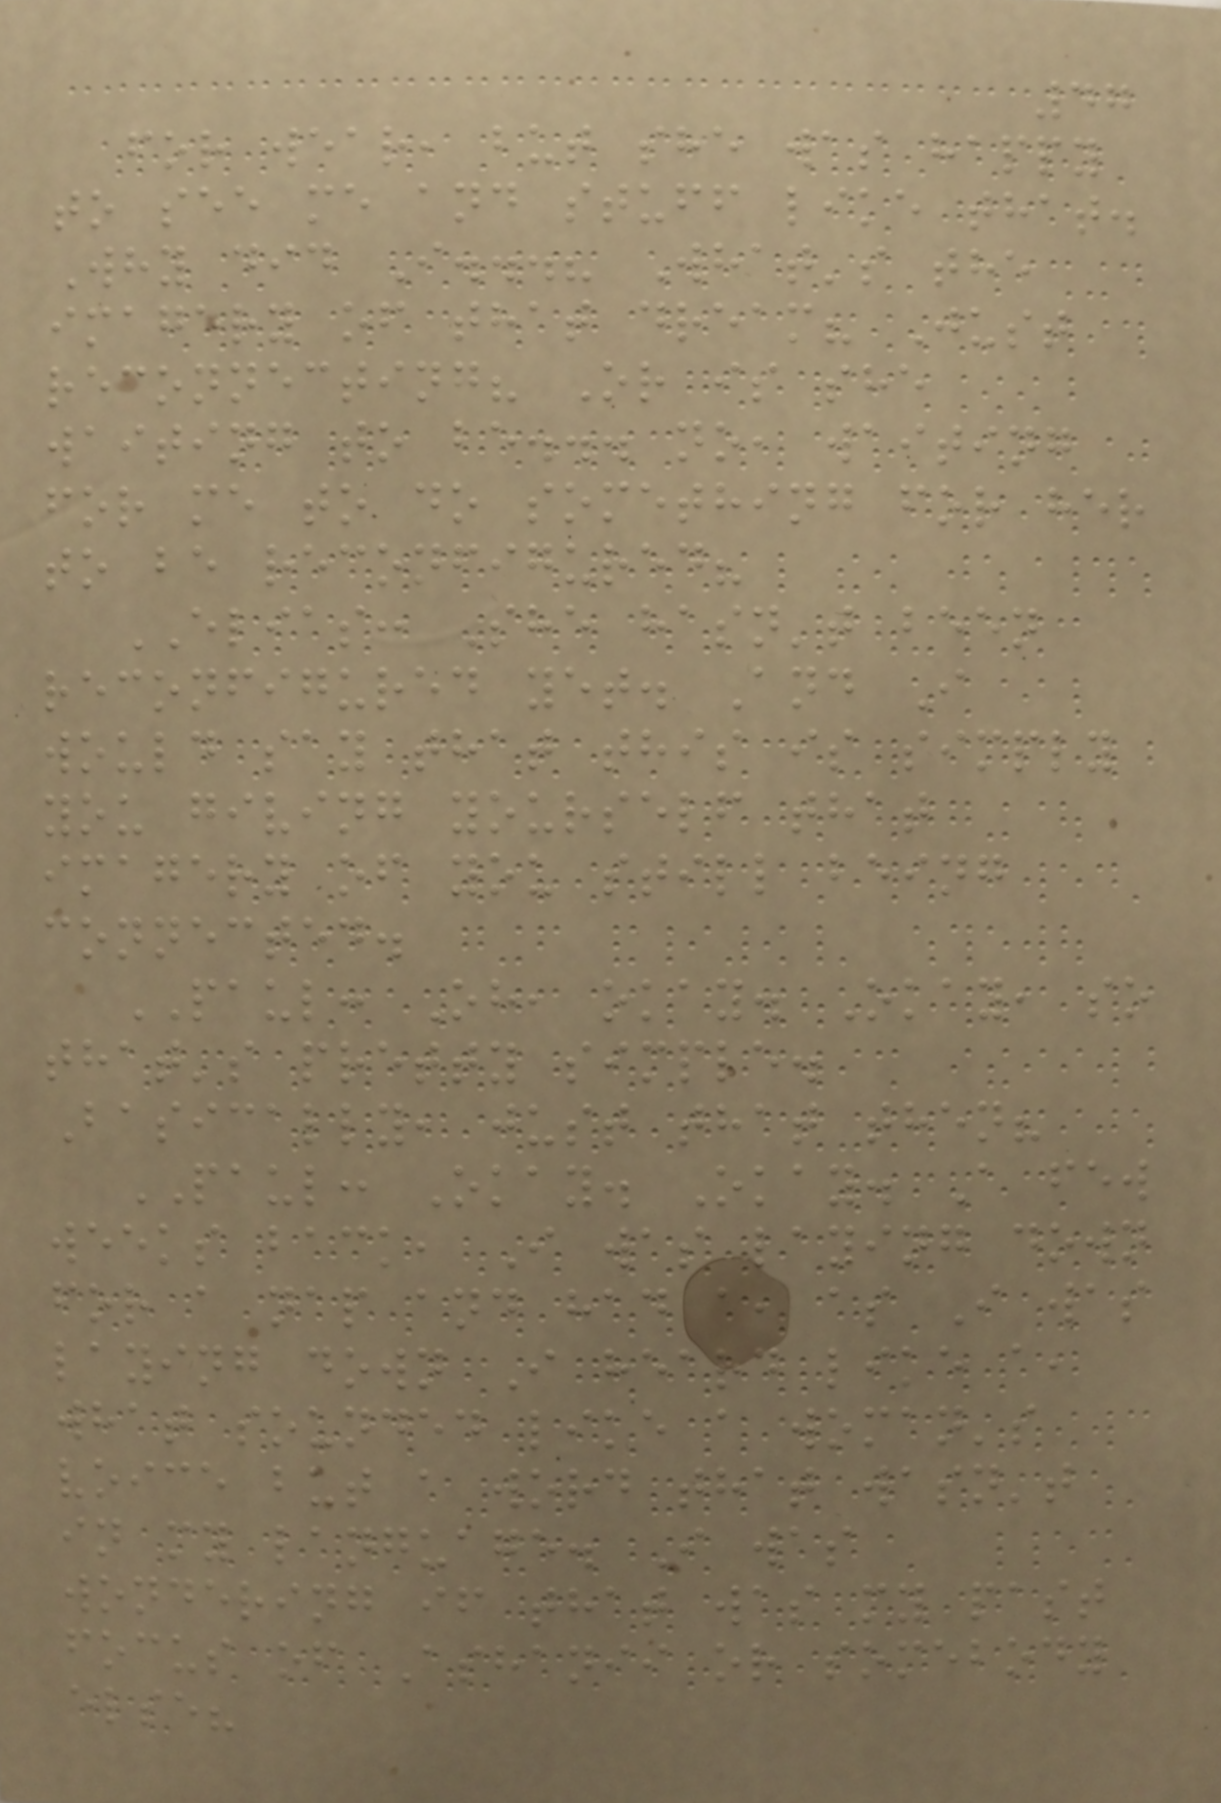47
for wear, but she was happy
to see me and stuff like that.
Why did I...? What's the
imagery of that dream? Just
reconnecting? Or is she
waiting to be... no, waiting
for me to do something for her
to be reconfigured?
ELIAS: She hasn't been
reconfigured yet. And I
would say that this is simply
you giving yourself that
imagery of you still being
connected.
PAUL: Oh, okay. Okay, so
that's pretty simple.
Basically, just that then?
PAUL: Okay. Okay. A few
weeks back, I was laying down
for a nap and had a, as I was
laying down I heard like a,
what sounded like a woman's
voice but a word that wasn't
in my language. I was
wondering if that was my past
focus of Ashanii or somebody
else?
